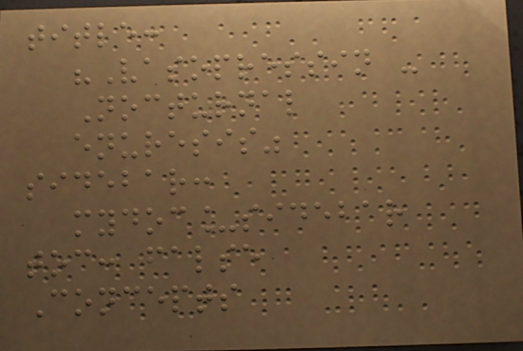title:
"Vasopressin -
Nocturnal
enuresis"
sidebar:
mydoc_sidebar
toc: false
Concepts
